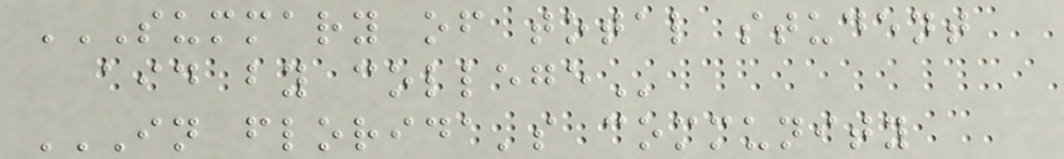SUMMARY OF TOTAL STUDENT
AID BY COLLEGE
IN FLORIDA'S COMMUNITY
